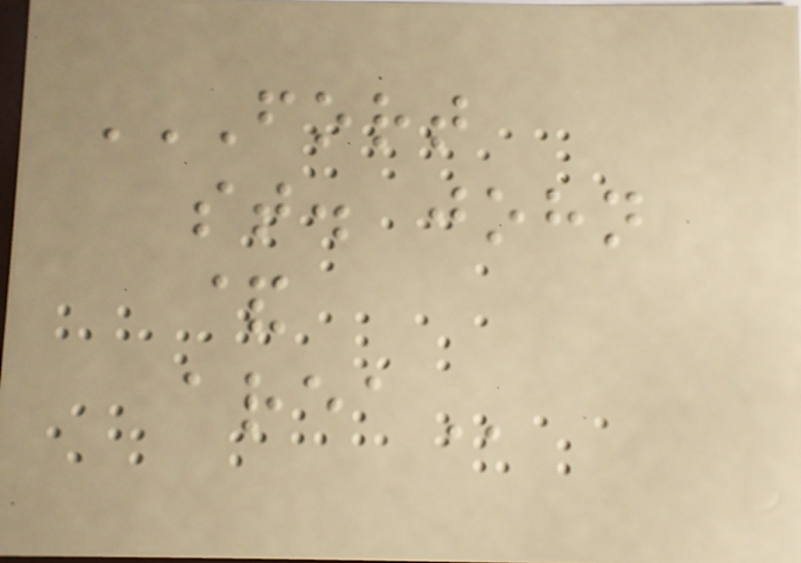FORT
ST. JOHN
&
AREA
